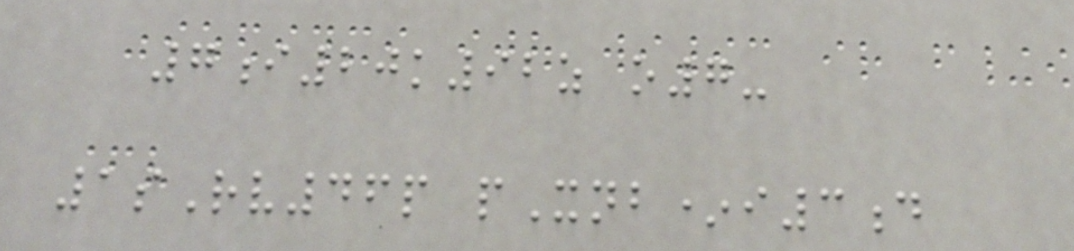7i20k92z o7-
1sRv46p pXnb*i3d
